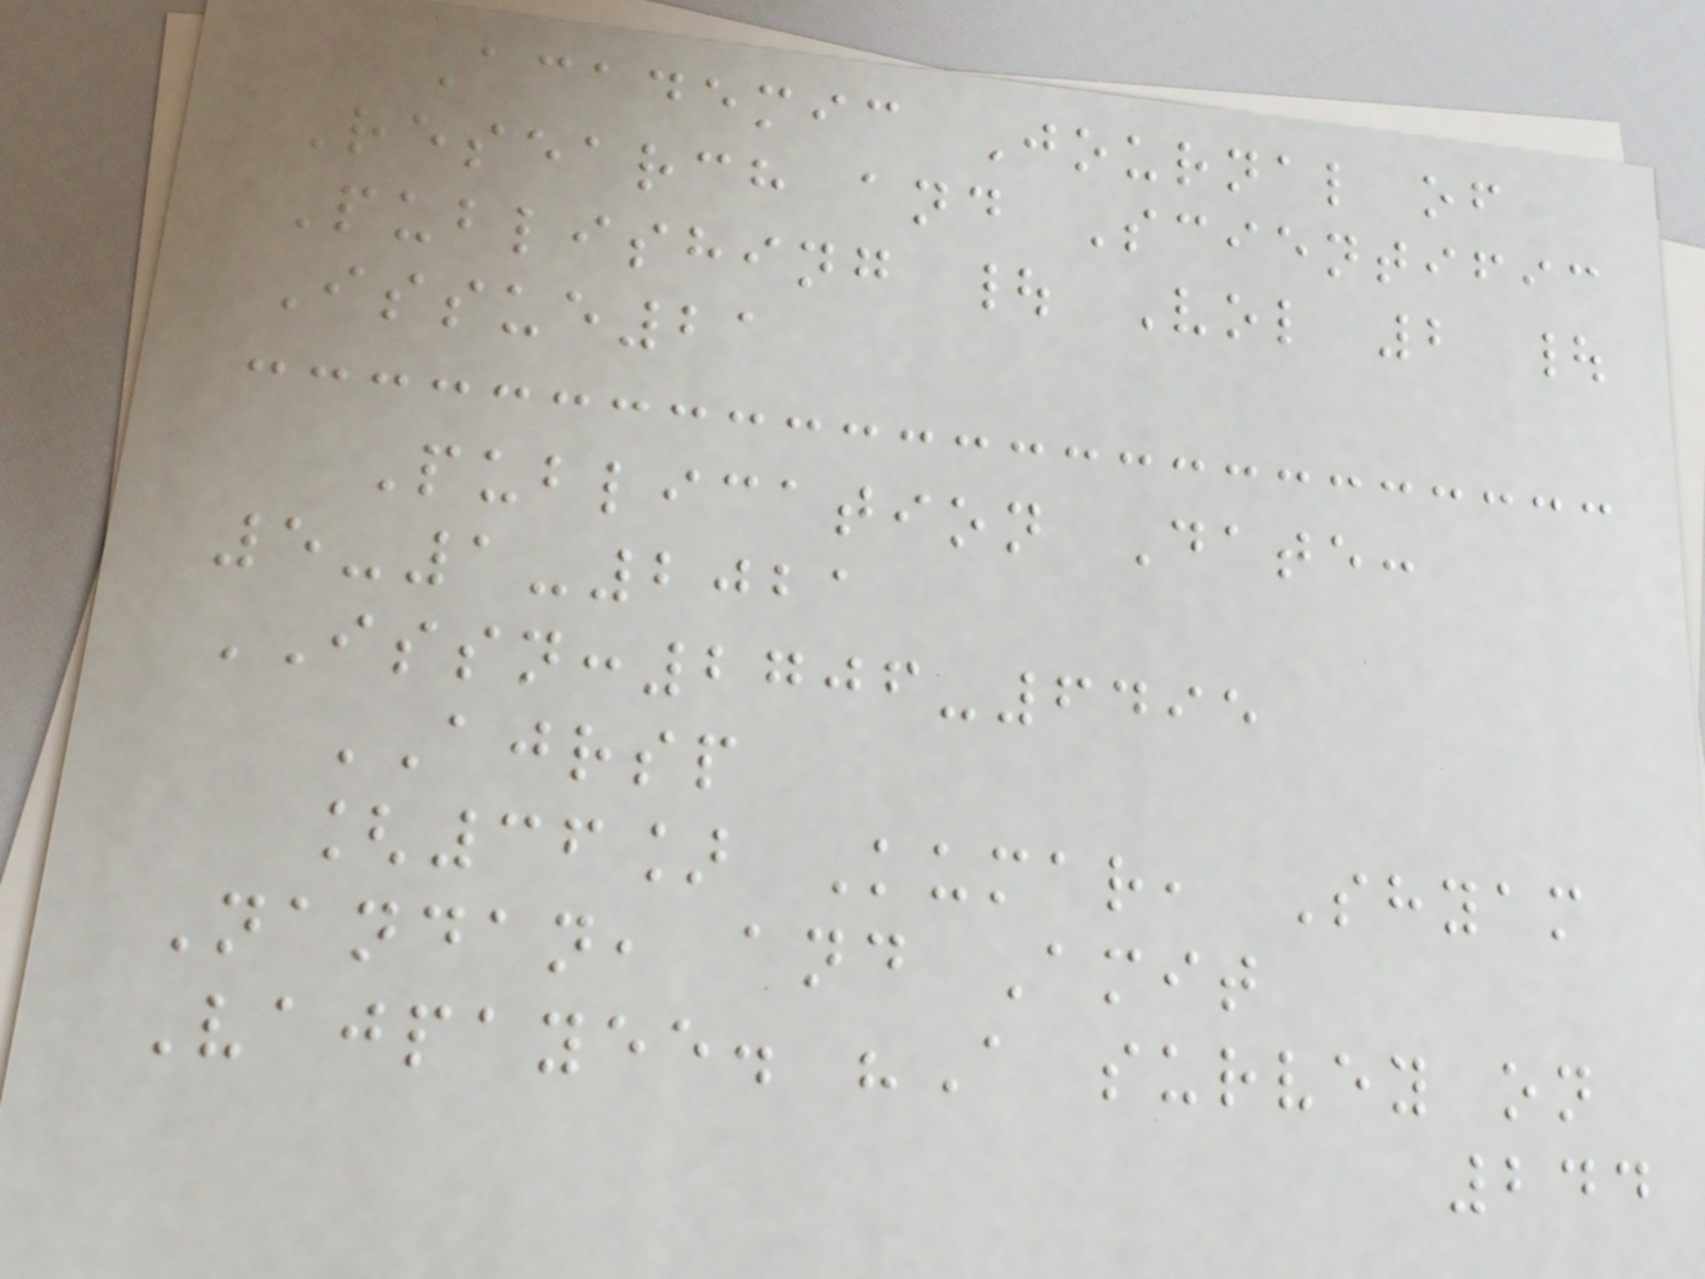Academic Journal of
Research and Scientific
Publishing | Vol 2 |
Issue21
Publication Date:
5-1-2021
ISSN:2706-6495
AJRSP
[36] Kumar, Shyam
Nandan, and Amit
Vajpayee. "A survey on
244
